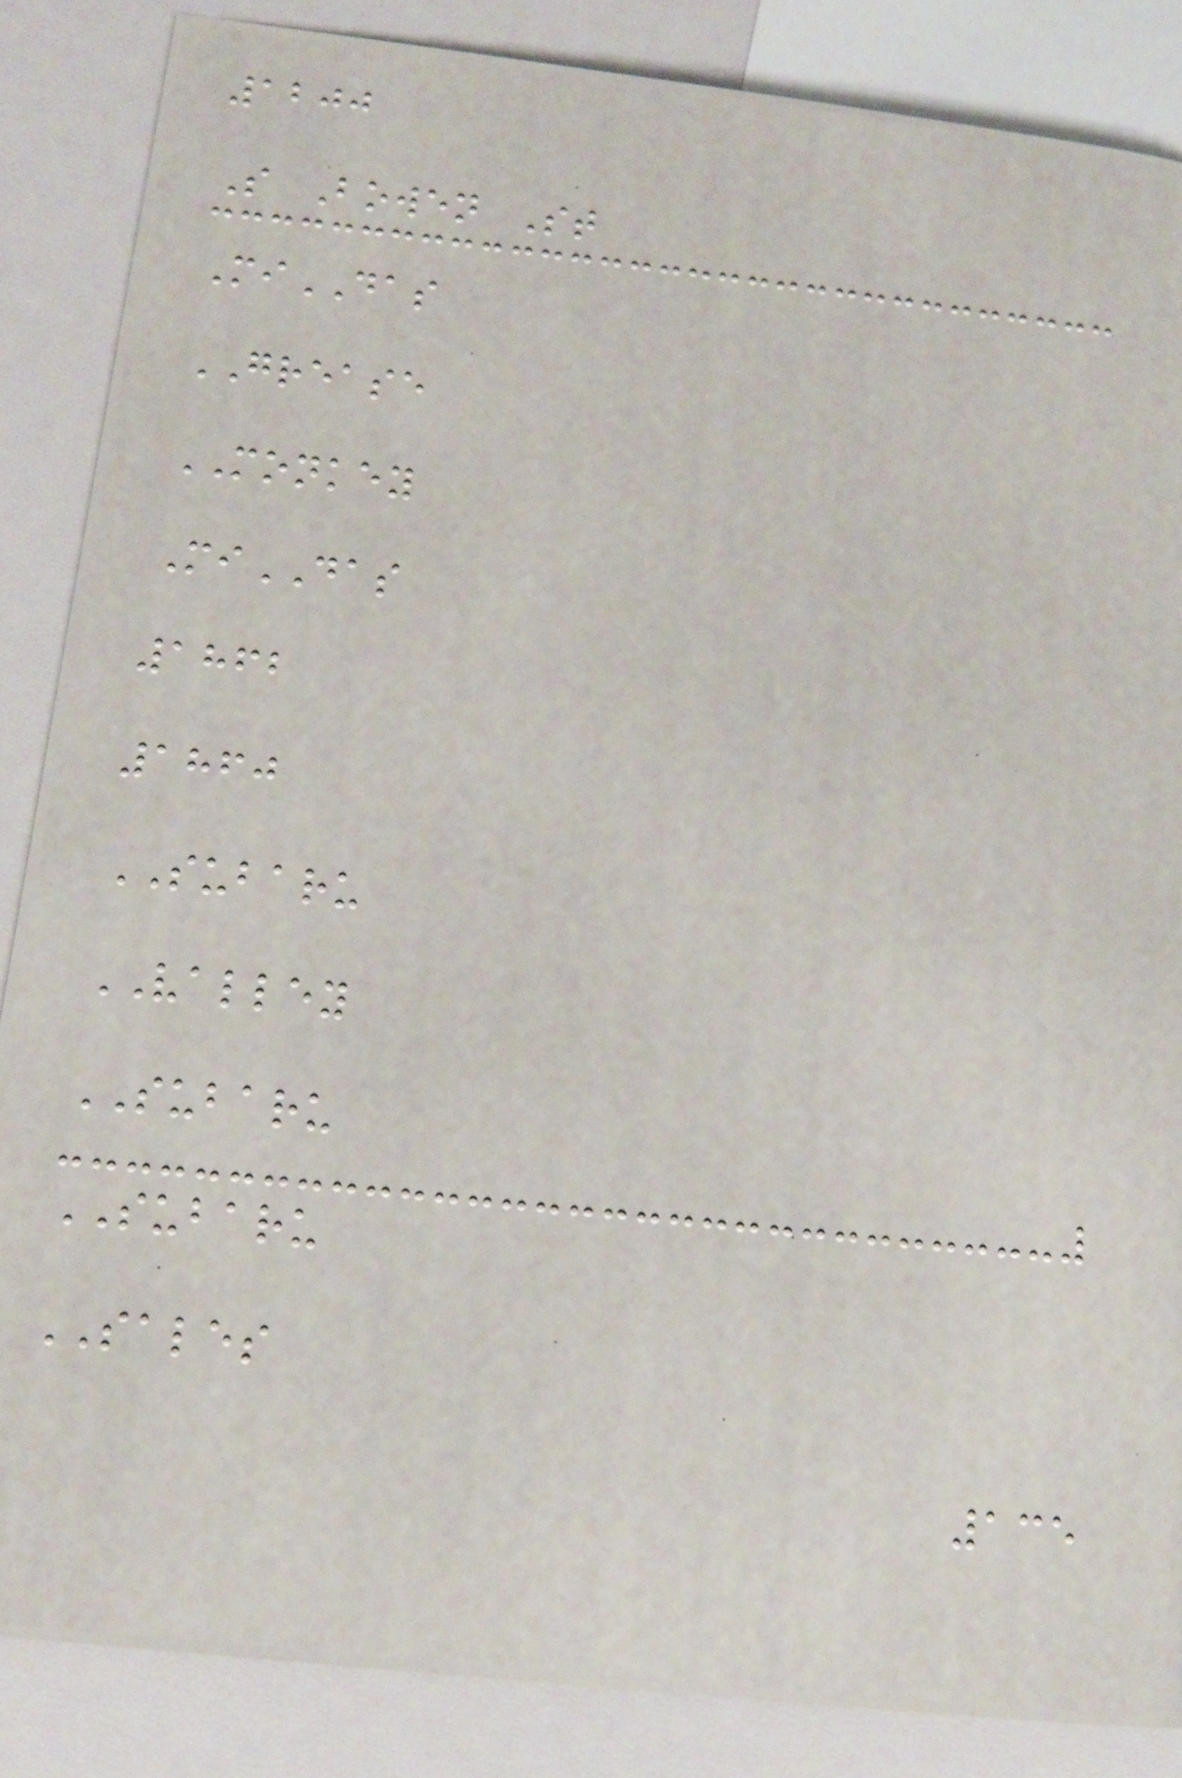1200
S Bowen St
MiDAS
GREASE
MONKEY
MiDAS
1862
1860
SUBARU
VALLEY
SUBARU
SUBARU
SALES
135
